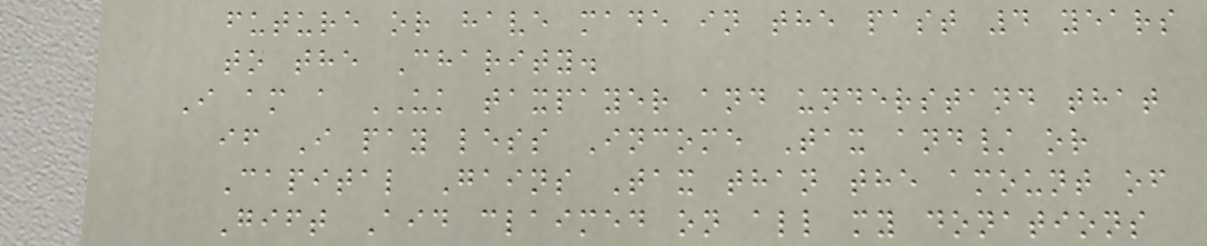future or have made in the past 4 years
to the Charity.
I am a UK taxpayer and understand that
if I pay less Income Tax and/ or
Capital Gains Tax than the amount of
Gift Aid claimed on all my donations
